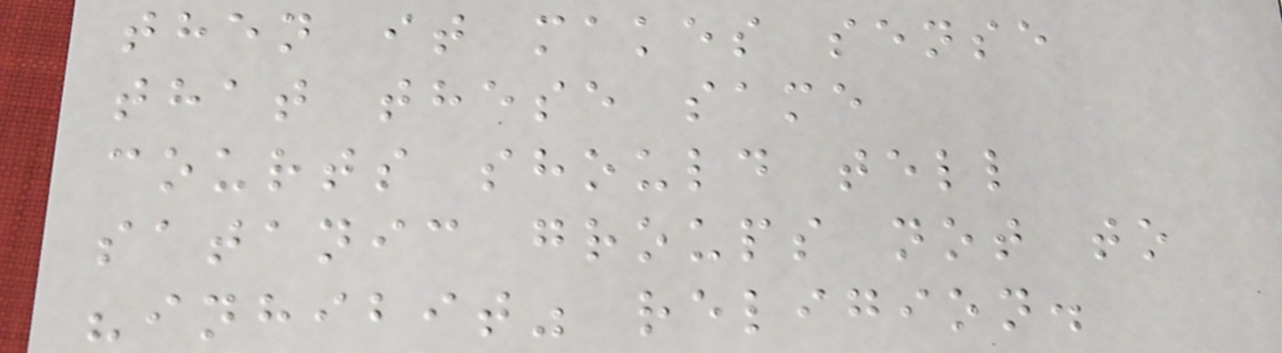then it makes sense
that these same
courts should tell
satanic groups not to
"inhibit" religion.
